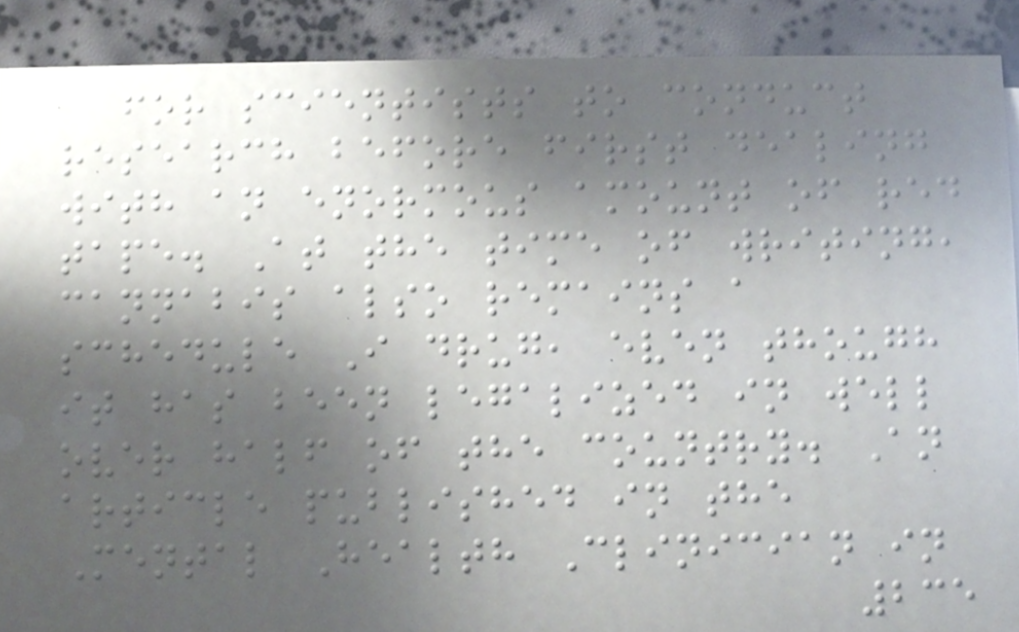for scientists to conduct
research before first dealing
with an enormous amount of red
tape. At the time of writing,
cannabis also remains a
schedule I drug, even though
it has been legalized in well
over half of the country. An
article published in the
Mental Health Clinician in
235
